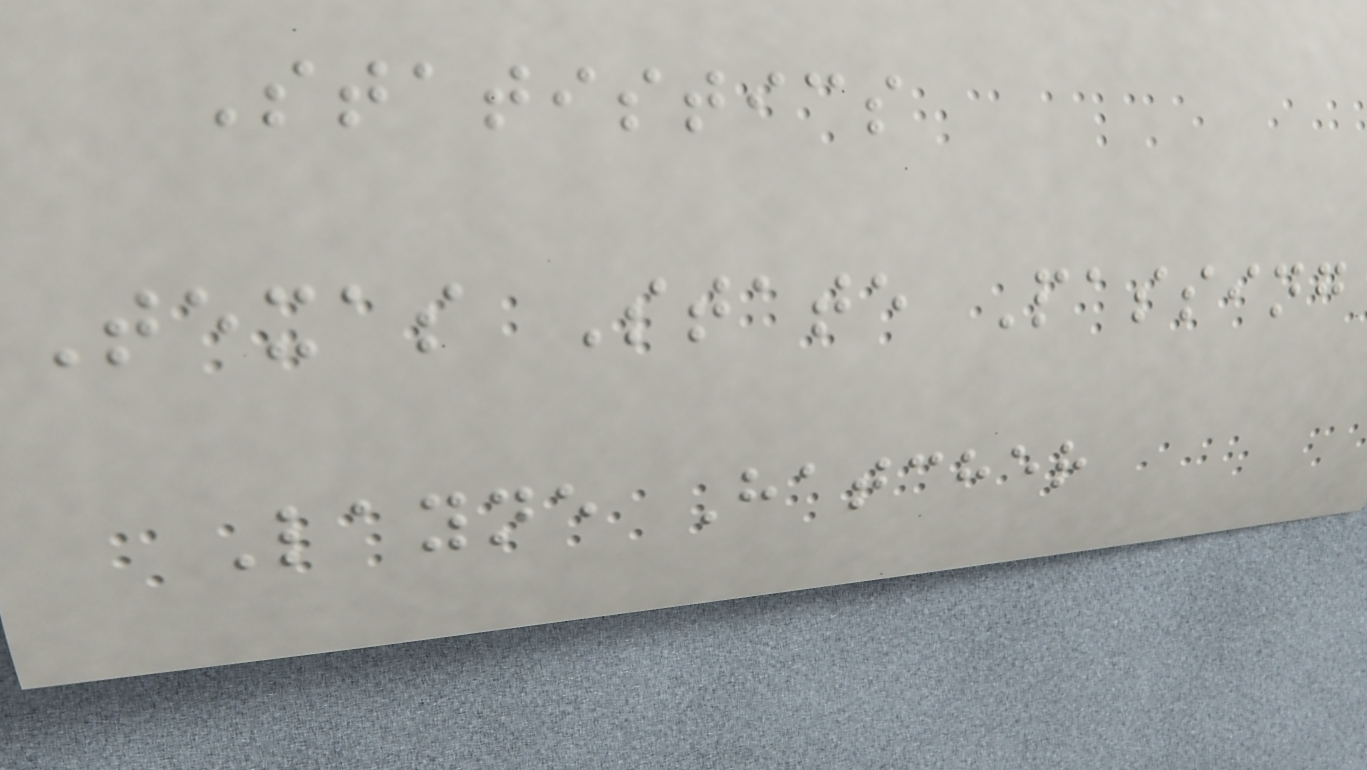Statistics
Texas State Passing
Layne Hatcher
